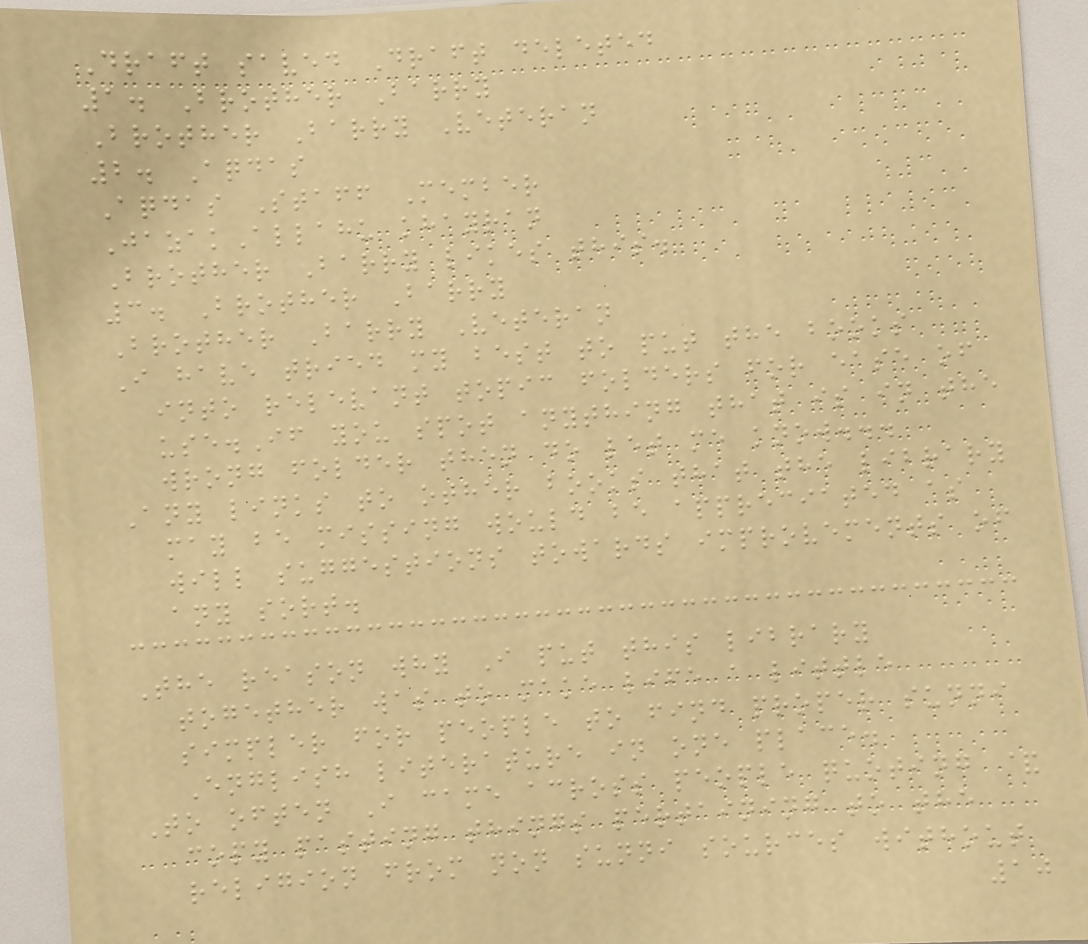Draft saved Draft deleted
1. Brother Barry
Brother Barry Veteran
2. Aqdas
Aqdas Staff Member
JazakAllahu khayran
Brother Barry likes this.
3. Brother Barry
Brother Barry Veteran
I have tried my best to put the books
into relevant topic folders for ease of
use.If you spot anything that is in the
wrong folder then do let me know...
Any links to other books that the library
may be missing would be appreciated as
will suggestions towards improvements of
any sort.
The reason why I put this library
together was to make life a little
simpler for people to find proper sunni
English literature in one place.
To often I came across people quoting &
copy pasting things pertaining to the
religion from non sunni sources without
10
